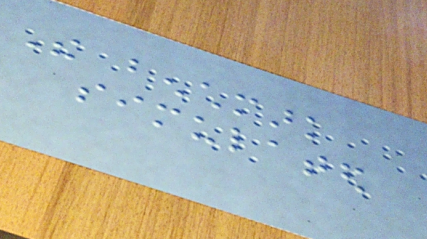The benchmark
simulated
